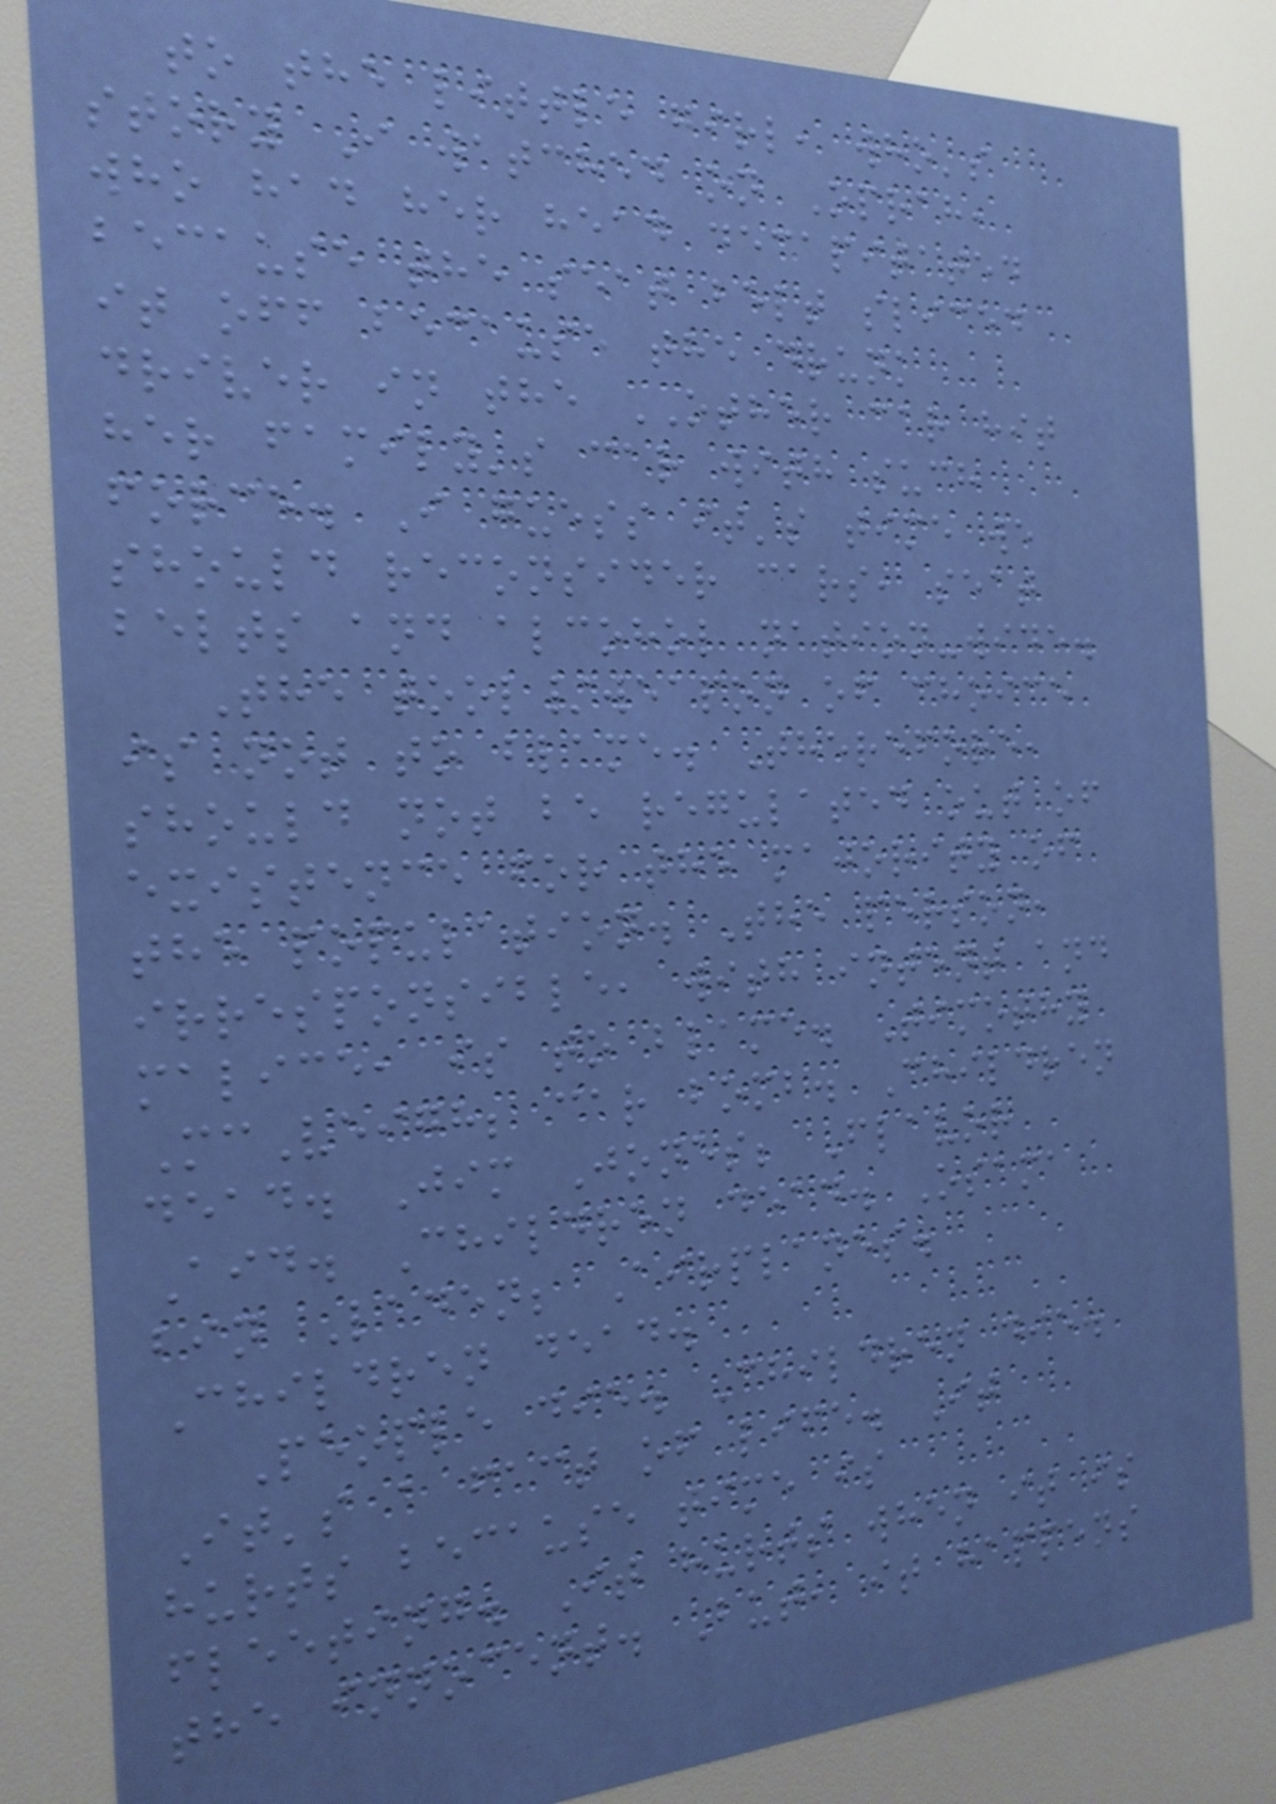to the little girl, who's
story I watched on Oprah,
who had her head decapitated
because the seat belt sliced
it off because the drunk
driver in the OTHER car hit
her family's car with such
force. I guess it's time we
should reconsider cars, seat
belts and alcohol nation-wide.
The tool/weapon of choice
is not to blame. Therefore,
should not be regulated out of
existence for the majority of
the population. The person,
irresponsible, with intent and
malice, is to blame. Timothy
McVeigh; car bomb. Children
dead. Jim Jones; Flavor
Aid. Children dead. Osama
bin Laden; Airplanes.
Children dead.
People die. Children die.
It's a fact of life. It
hurts because time is
fleeting. It hurts when it is
the innocent. But, it happens
